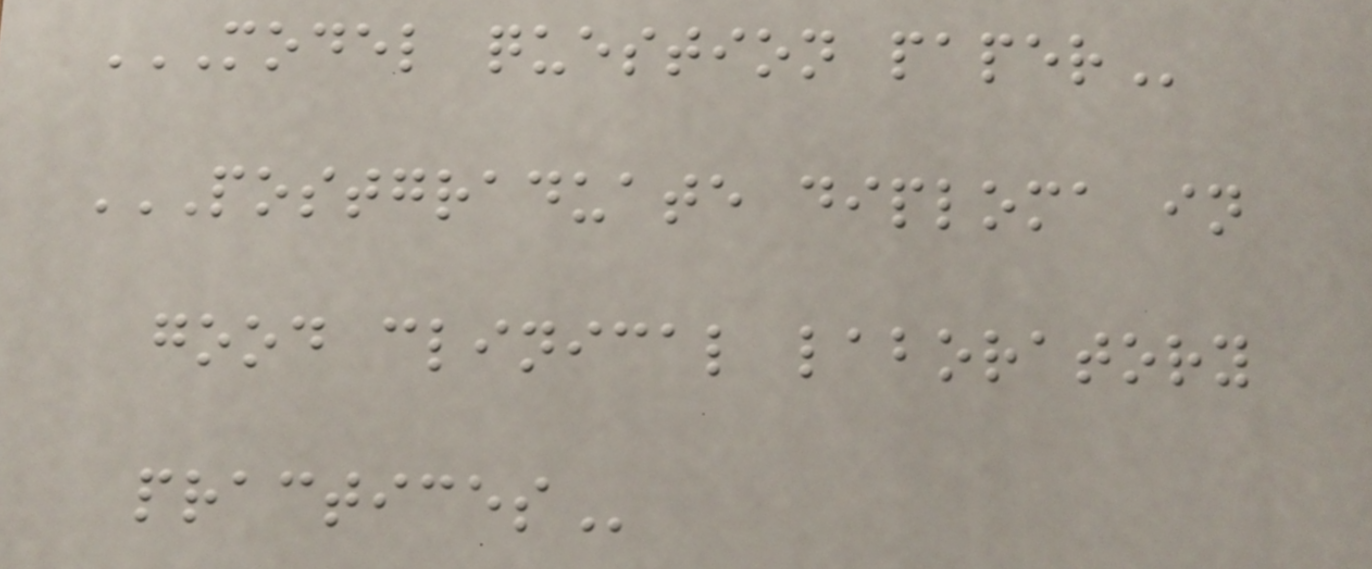MODEL QUESTION PAPER
POSTGRADUATE DIPLOMA IN
GOOD CLINICAL LABORATORY
PRACTICES
